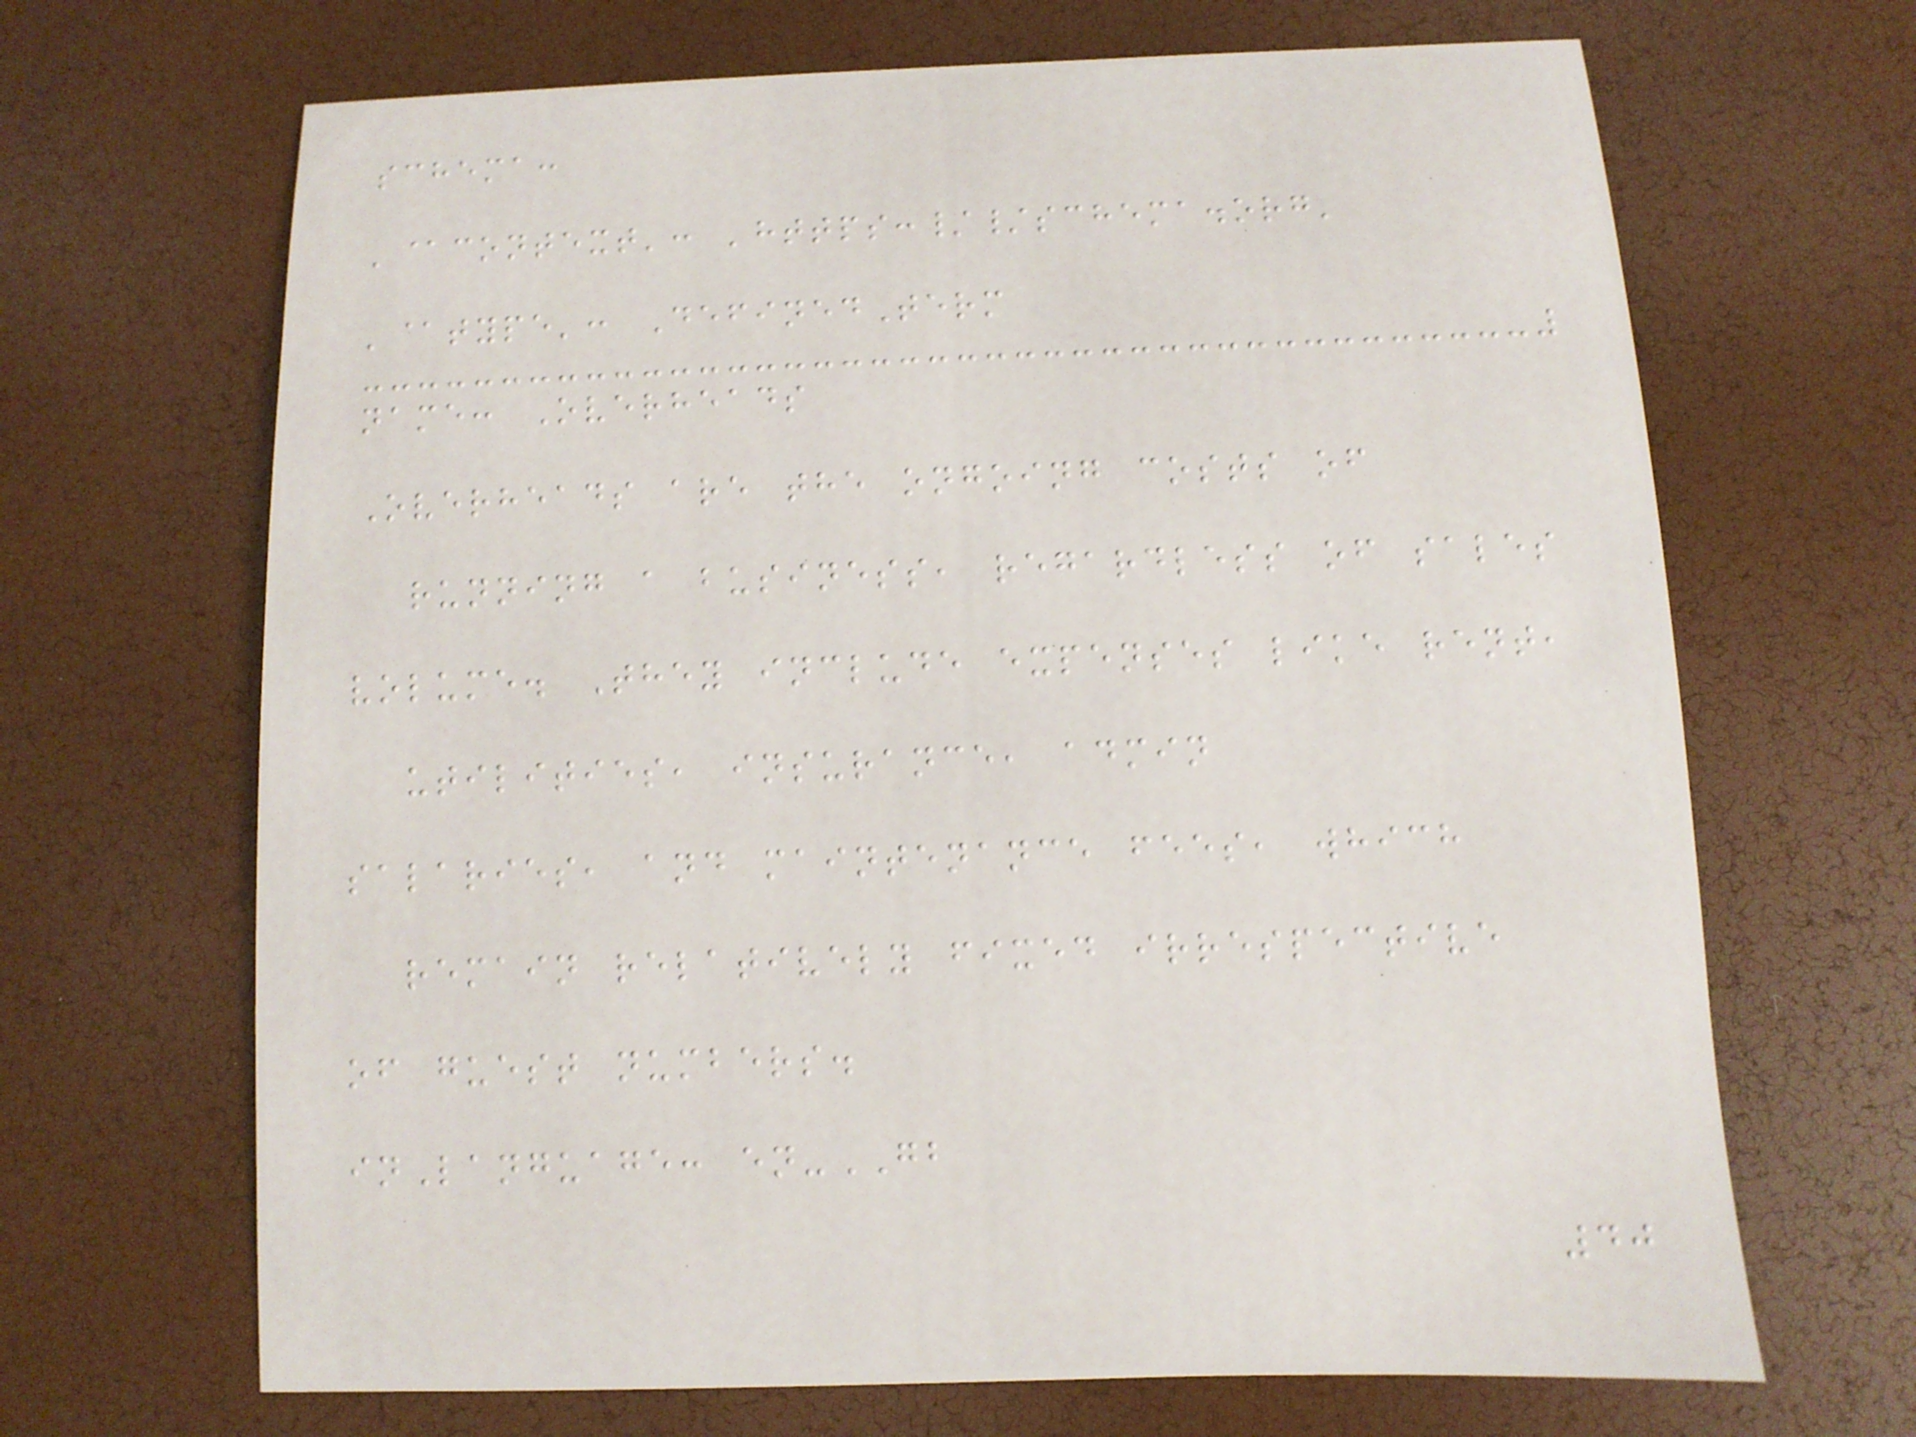schema:
'@context': 'https://schema.org'
'@type': DefinedTerm
name: Overheads
Overheads are the ongoing costs of
running a business, regardless of sales
volume. They include expenses like rent,
utilities, insurance, admin
salaries, and maintenance fees, which
remain relatively fixed irrespective
of guest numbers.
inLanguage: en-GB
40
